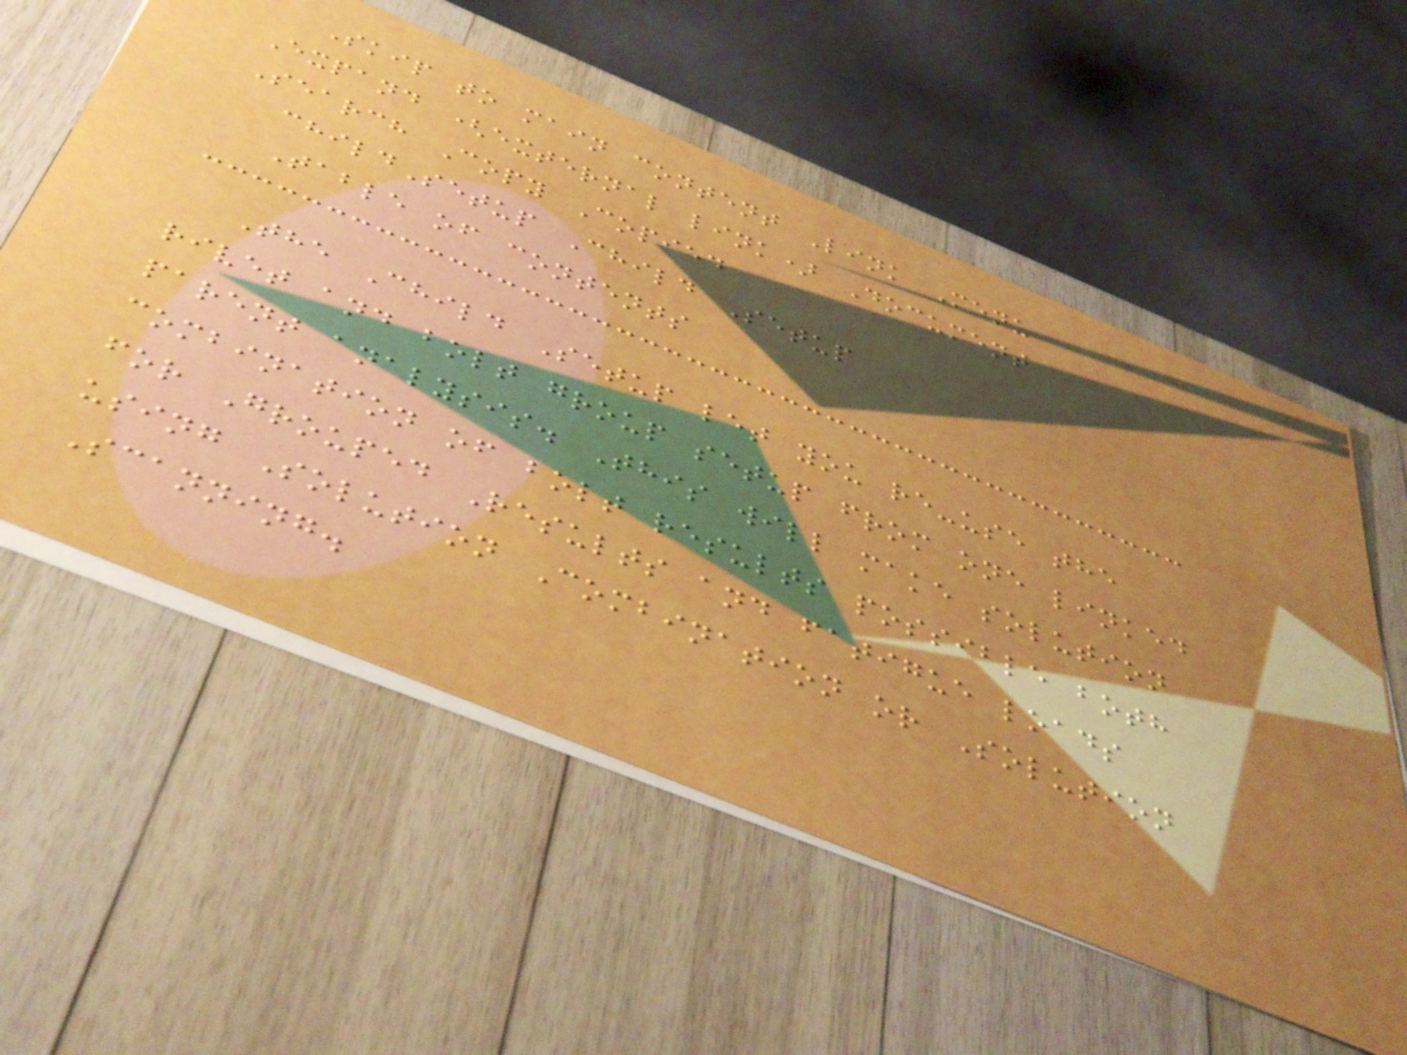Skip to main content Link Menu
Expand (external link) Document
Search Copy Copied
childSetup Child Setup
Table of contents
The Child Setup let you re-use the
rivet and bolt group setup from one linked
parent analysis. This will make solution
combination of bolt results possible both
for Grouped Results and fatigue loads
using Solution Combination or Solution
Scanning.
